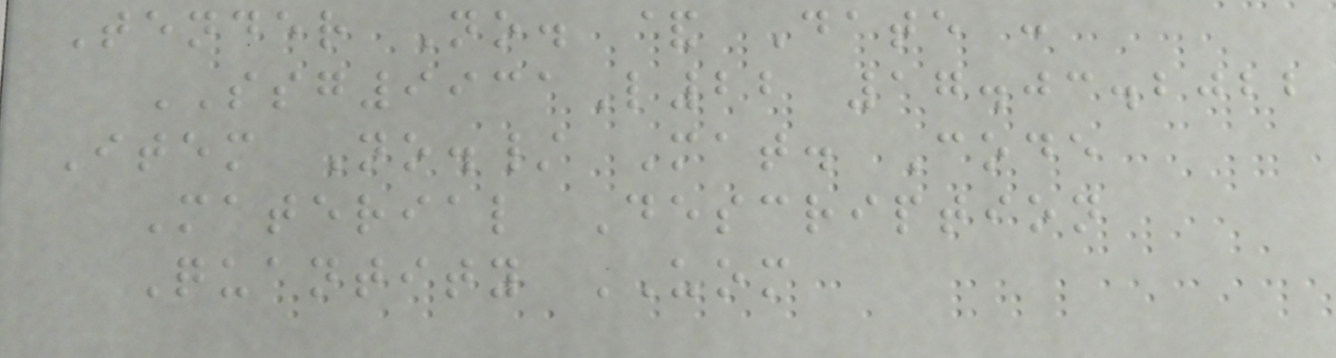Tender No. & Date :
SSG9931L22 17.03.2022
Item No./ Mat. Code
Material Description
Quantity UOM
